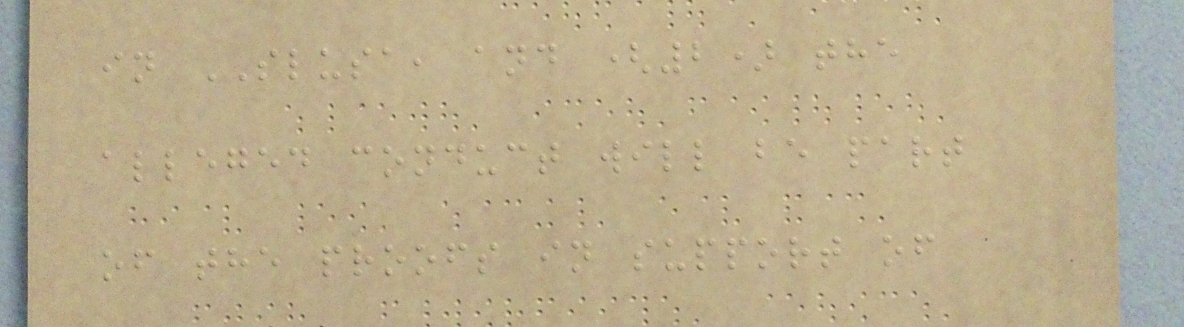in SLUSA, and (2) the
alleged conduct will be part
of the proofs in support of
